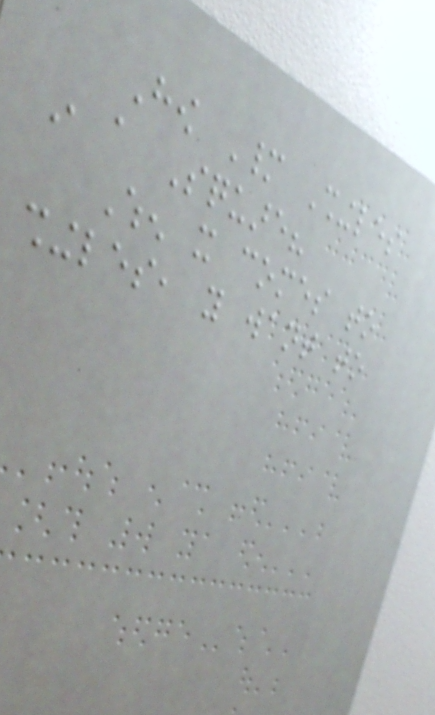How Many Shingles
in a Square?
When it comes to
shingles, you want to
